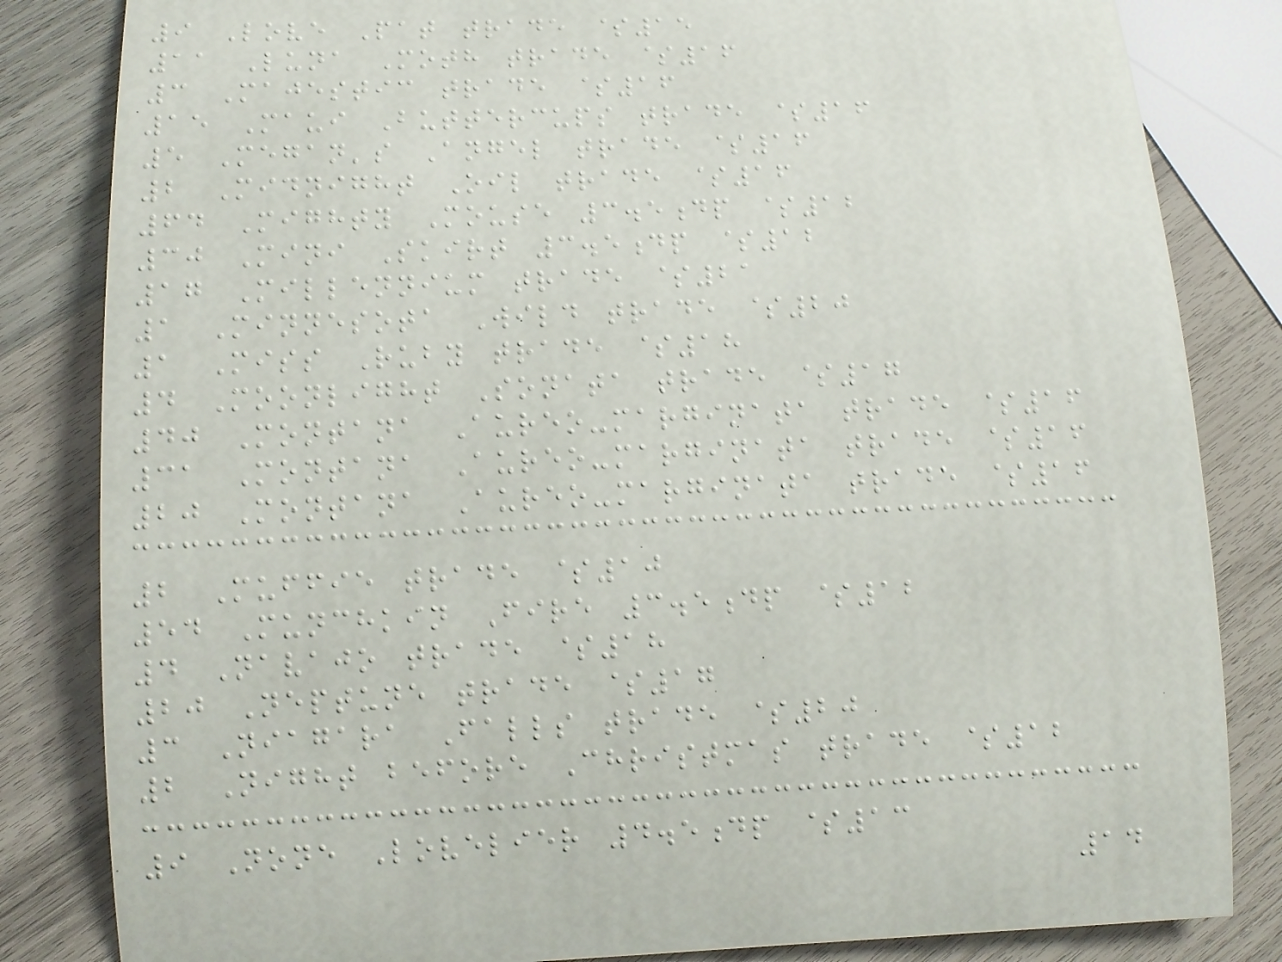9 Love Pat trade $15
11 Luna Moth trade $16
3 Majestic trade $16
15 Maui Buttercups trade $16
5 Megan's Angel trade $16
2 Midnight Oil trade $16
64 Mighty Mouse 3.5dp $12
30 Mini Skirt 3.5dp $12
17 Millennium trade $21
1 Minnesota Wild trade $20
1 Miss Ruby trade $18
4 Moonlight Sonata trade $17
40 Montana Aureo-marginata trade $16
31 Montana Aureo-marginata trade $16
20 Montana Aureo-marginata trade $16
2 Muffie trade $10
54 Munchkin Fire 3.5dp $12
4 Navajo trade $18
20 Neptune trade $17
3 Niagara Falls trade $20
2 Night before Christmas trade $12
9 None Lovelier 4.5dp $13
14
